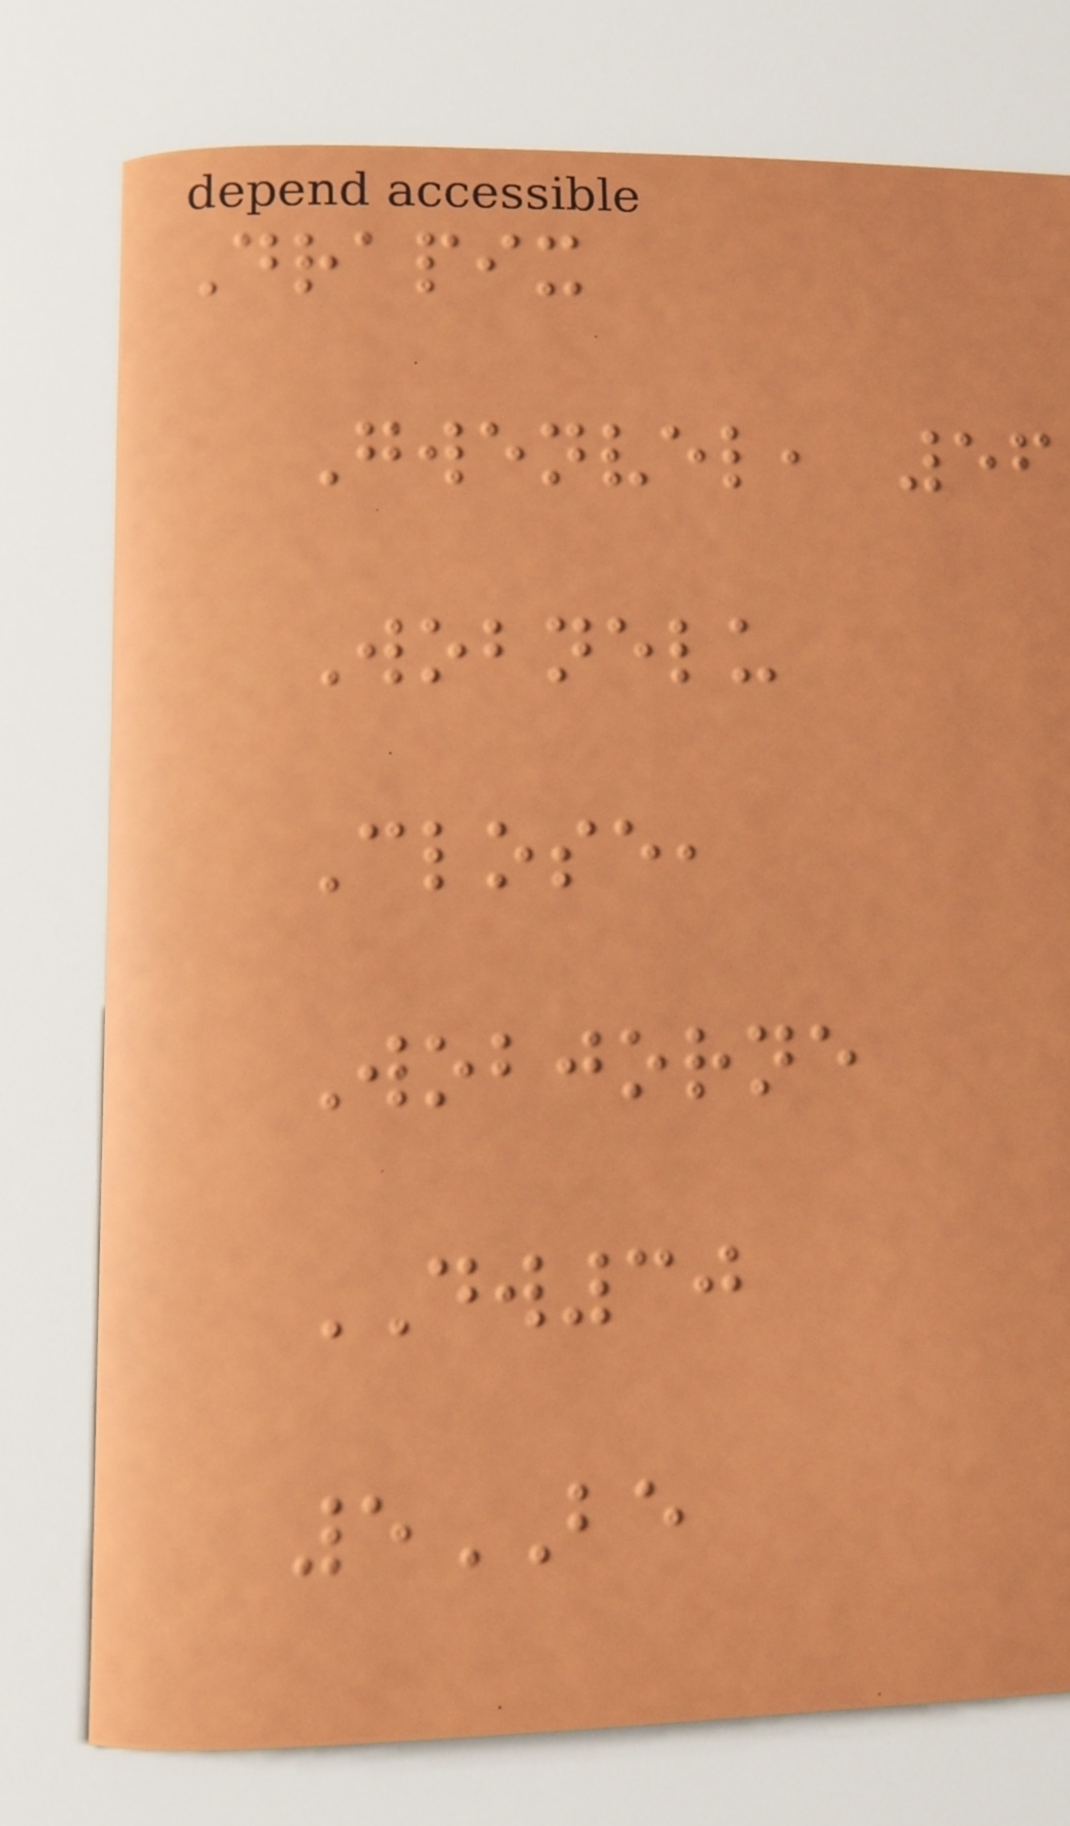Drapix
Gwenvel, 56
Wobnelu
Close,
Wobjorne
DW30
5BE
